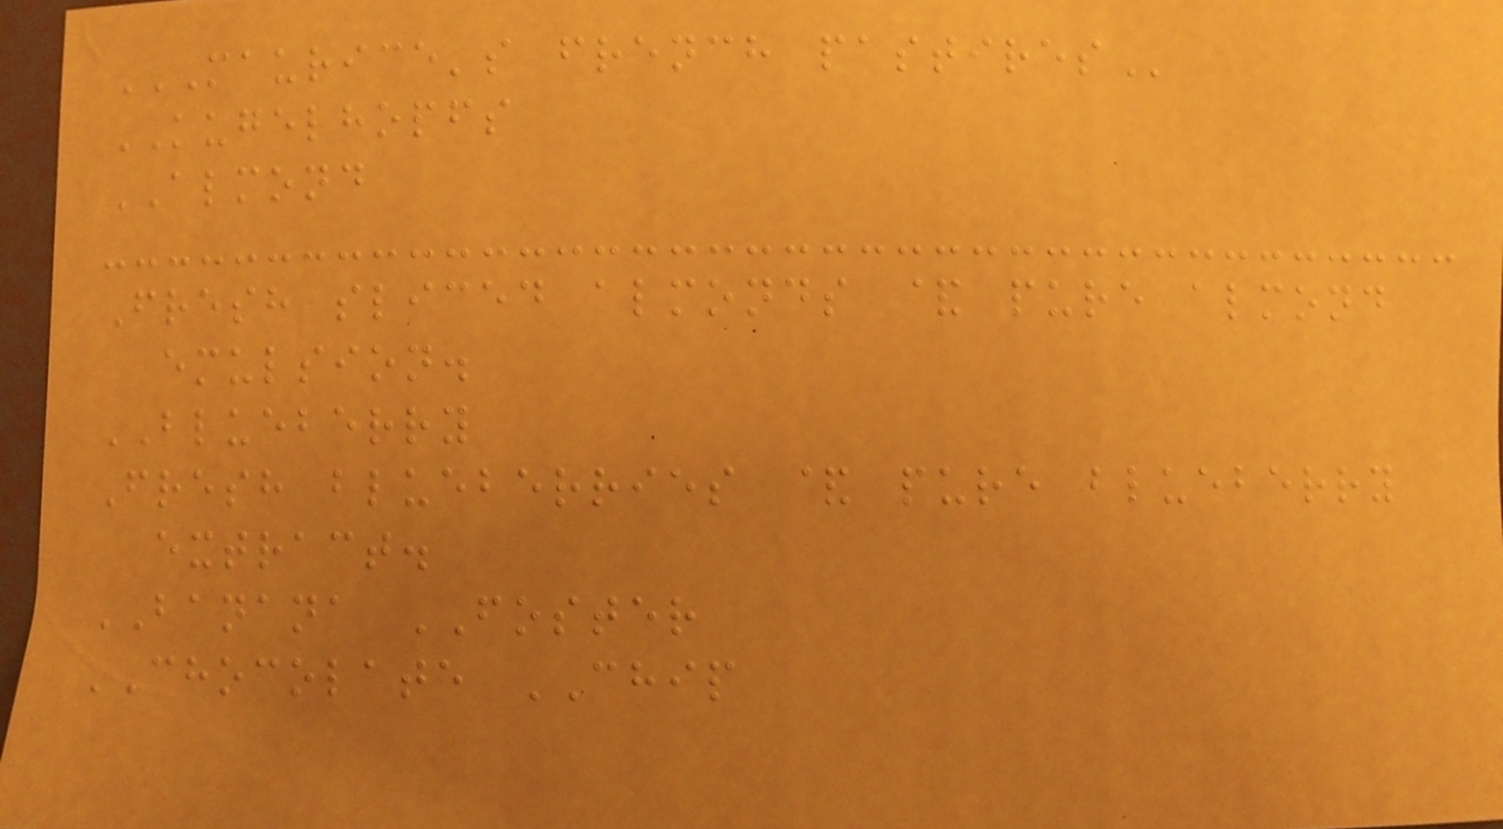MAURICE'S FRENCH PASTIRES
KUGELHOPFS
ALMOND
Fresh sliced almonds & pure almond
emulsion.
BLUEBERRY
Fresh blueberries & pure blueberry
extract.
BANANA FOSTER
CHOCOLATE CHIP
